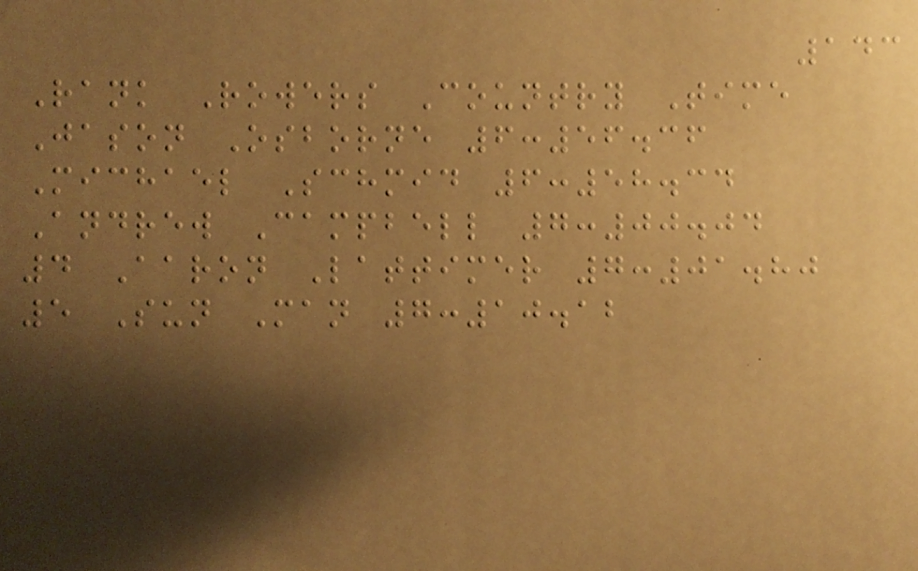143
Rank Rowers Country Time
Jason Osborne 6:56.36
Michael Schmid 6:58.34
Andrew Campbell 7:00.04
4 Aaron Lattimer 7:01.80
5 Sun Man 7:10.12
